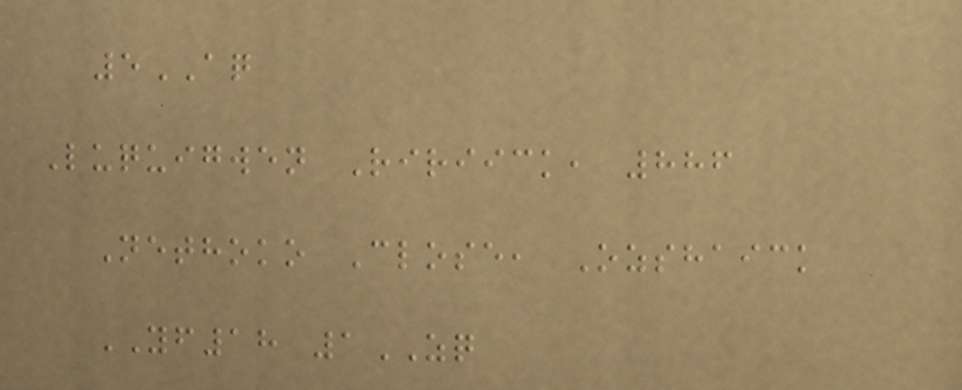5AQ
Luquigwen Ririick, 886
Nethoko Close, Ozshaick
YF18 1ZQ
